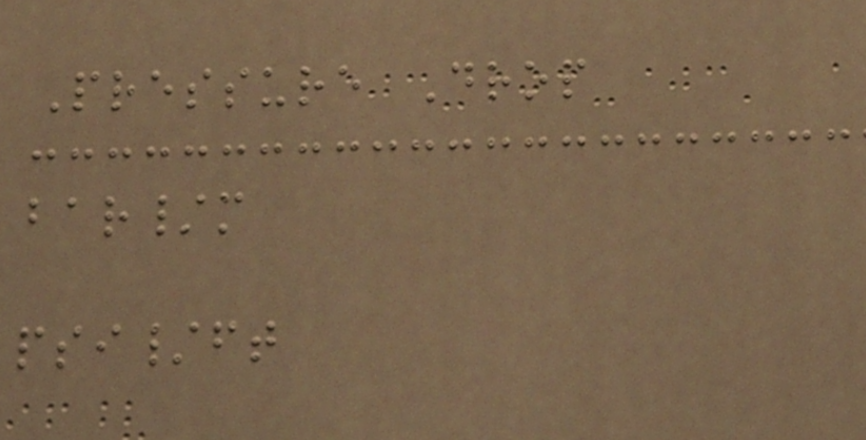Pressure Drop
bar/m
psi/ft
